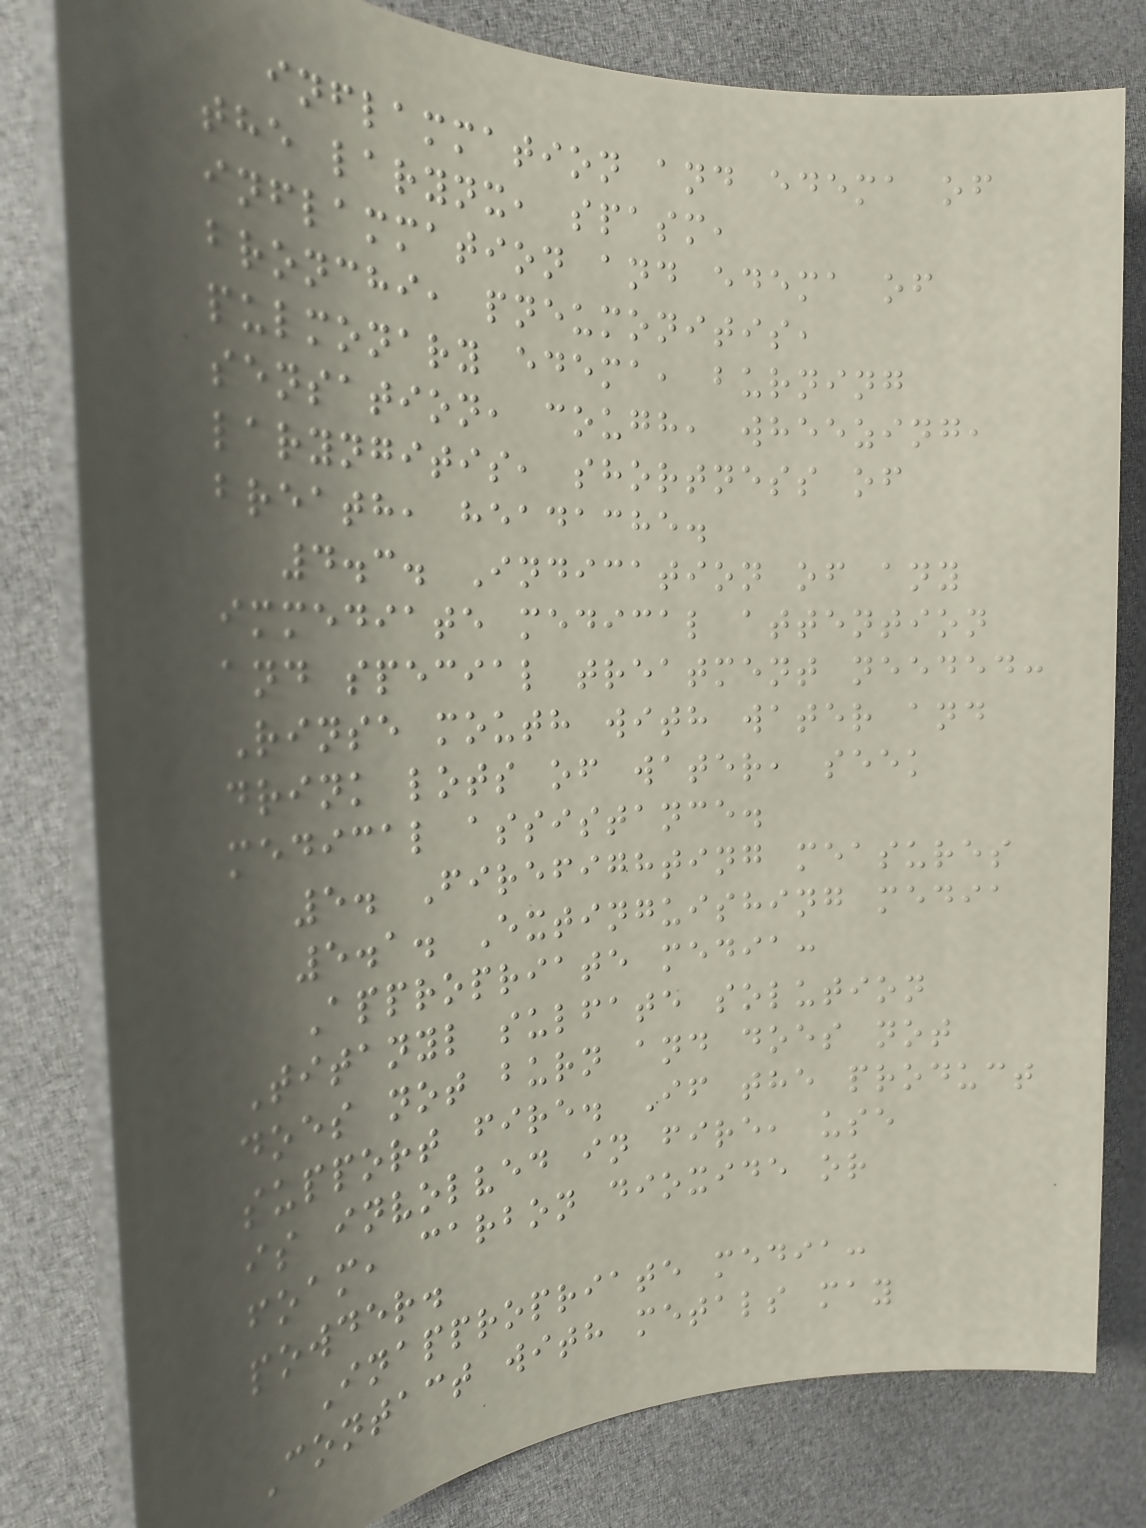inflammation and edema of
the larynx, spasm,
inflammation and edema of
bronchi, pneumonitis,
pulmonary edema, burning
sensation, cough, wheezing,
laryngitis, shortness of
breath, headache.
4.3. Indication of any
immediate medical attention
and special treatment needed:
Rinse mouth with water and
drink lots of water, seek
medical assistance.
5. Firefighting measures
5.1. Extinguishing media
Appropriate media:
Titanyl sulfate solution
does not burn and does not
support fire. If the product
is involved in fire, use
foam, carbon dioxide or
powder.
Inappropriate media:
Contact with metals may
